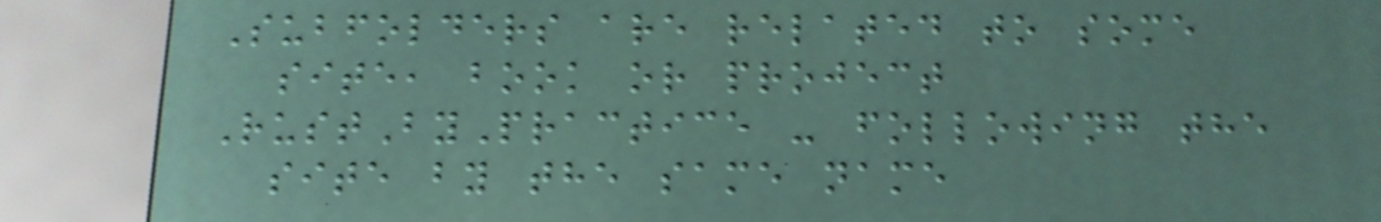Subfolders are related to some
site, book or project
RustByPractice - following the
site by the same name
